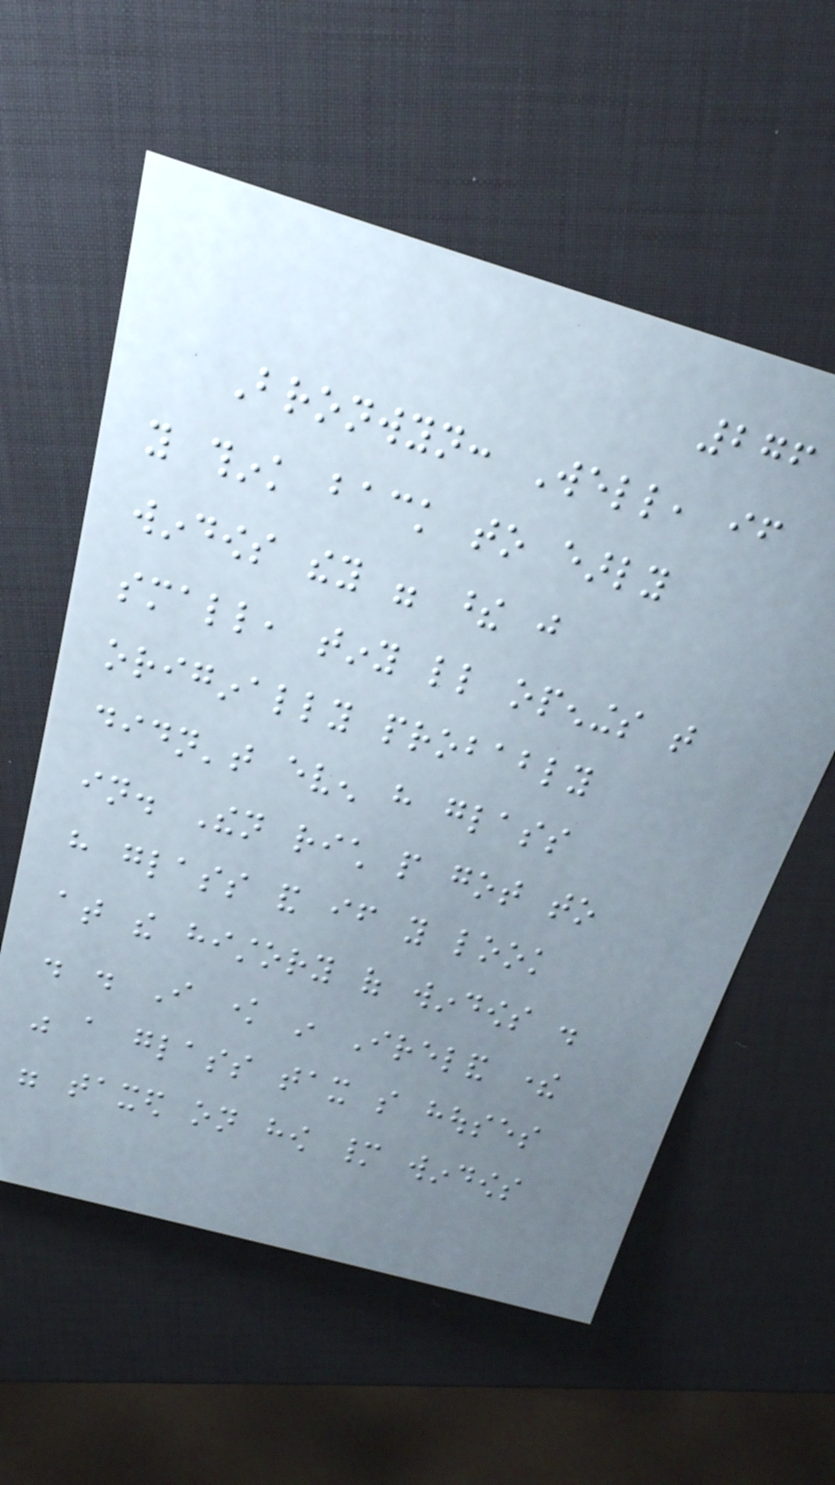276
Bronwyn: Well, if
you think back to early
windows they were these just
small, tiny little openings that
originally probably
didn't even have glass
in. Then rich people got to
have glass and if you look
at the history of windows .
. . I know in Ireland there
was a glass tax so houses
were taxed on how many windows
